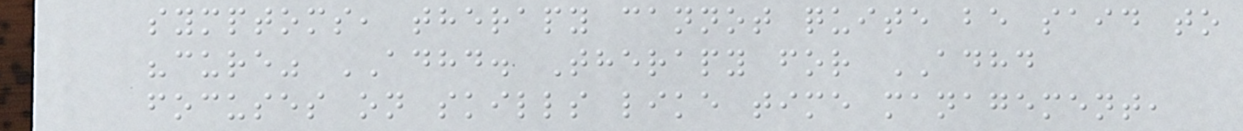symptoms, therapy cannot quite be said to
"cure" ADHD. Therapy for ADHD
focuses on skills like time management,
